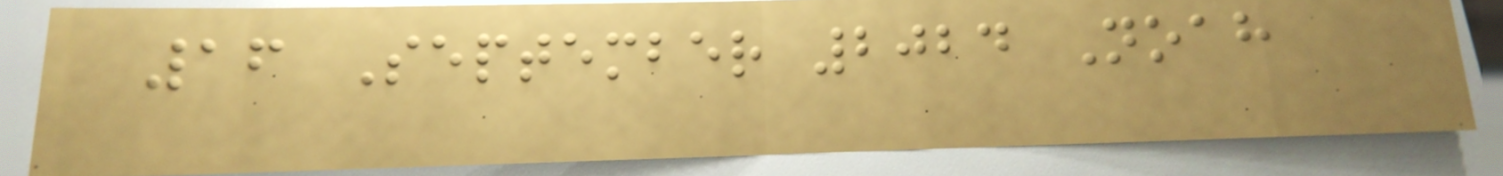16 September 2024 Noah
